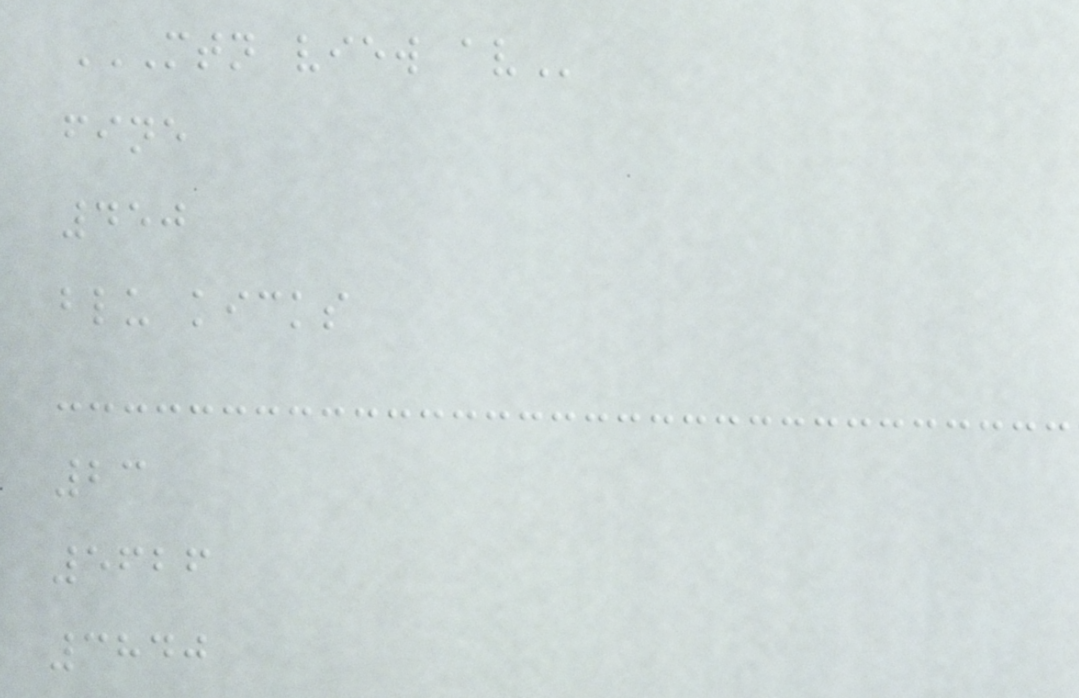MTN VIEW AV
fine
450
blu kicks
23
5626
3840
